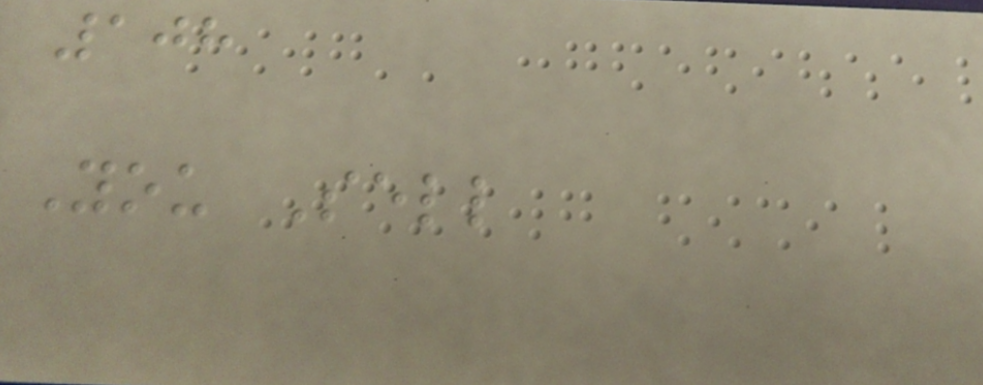108
You Sell
